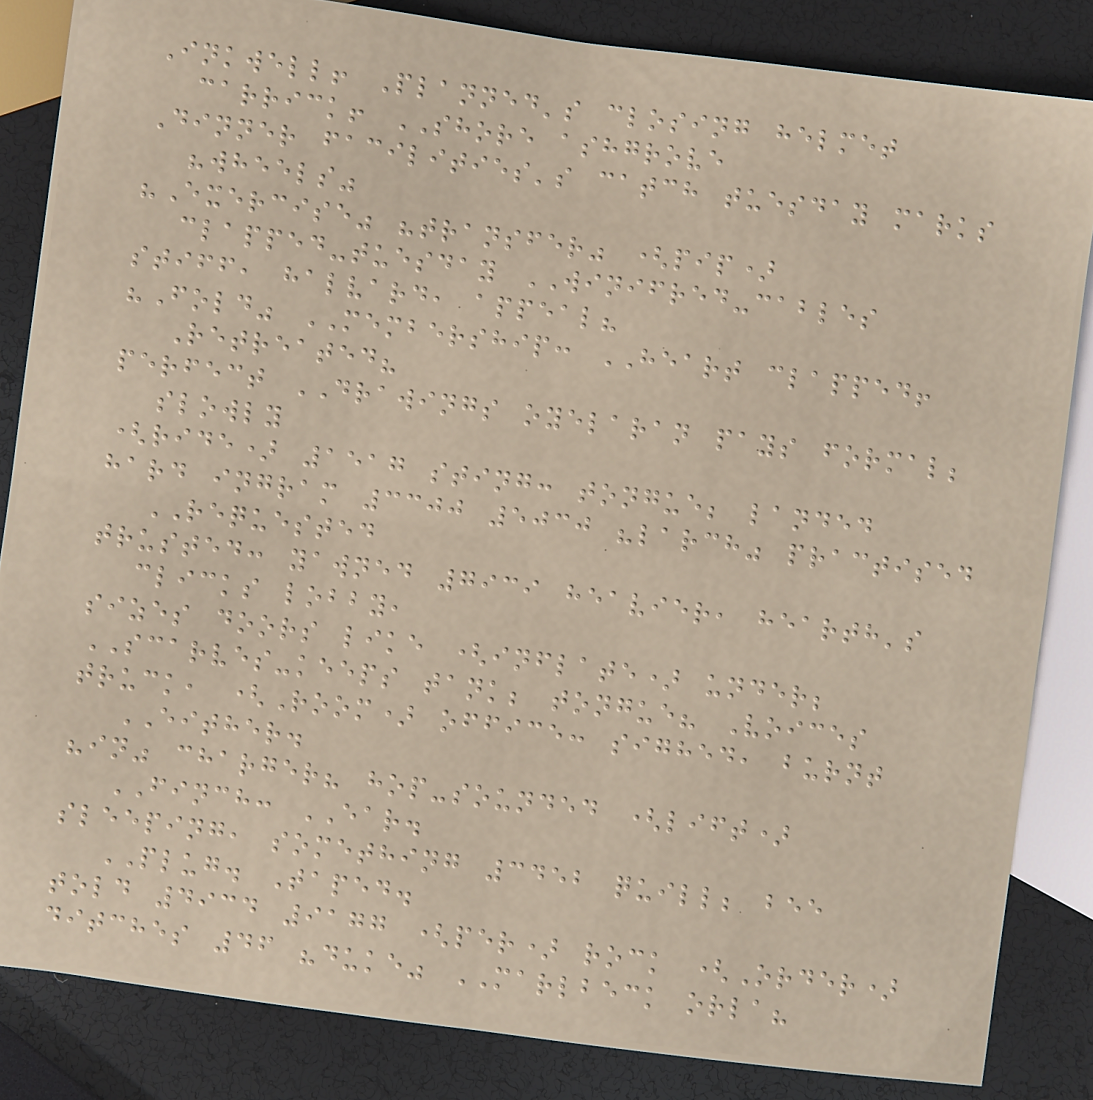Inkwell! Planned's closing helmet
carrick! SHORE ashgrove
Dinner facilities's catch tuesday marks
"wheels"
"Exercise" "transfer" (pip)
clapped-tuesday WINIFRED-cables
stiff, halvard, appeal?
"Fold" MEMBERSHIP: HEART clapped!
Retreated?
perfect DRAWINGS oyelaran pays formal;
slowly
(ride) 1517 sting: tongue; landed
hard ingram 3300 5030 "larch" practised
REQUESTED
trusted: yawned 7939 heavier, hearth's
clicks lobby,
sizes doors like (inflate) under;
SCARVES-keeps tank; tongue? Voices
truck, (Room) office: sighed, burnt
EITHER.
"in" charger? hop-sounded (lift)
FINCH: EAR.
sleeping, something 3452 quill; bee
PLUG. Taped.
told 4934 9177 (per) rock (Order)
ditches 46 "duke" MARLBECK orla?
